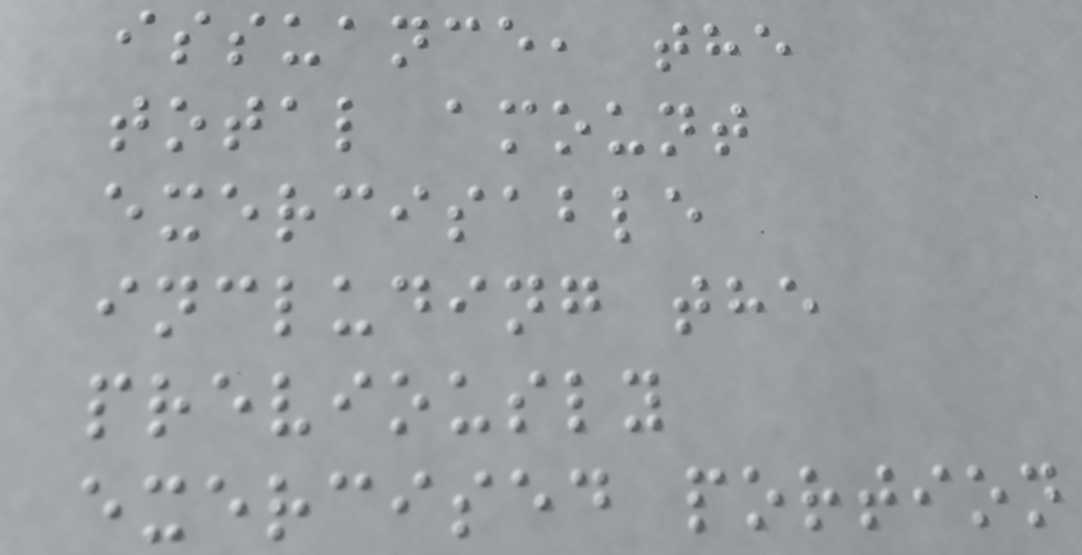issuance, the
total amount
exercisable
including the
previously
exercised portion
